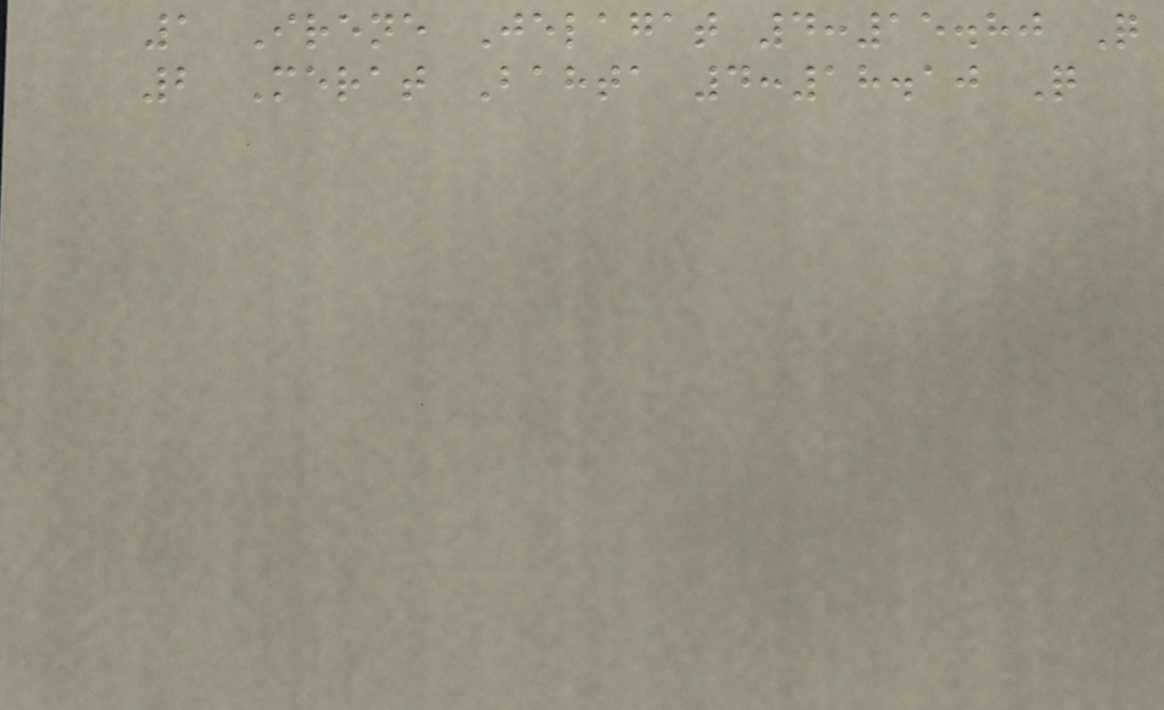1 Irene Jelagat 4:15.80 Q
2 Merat Bahta 4:18.10 Q
